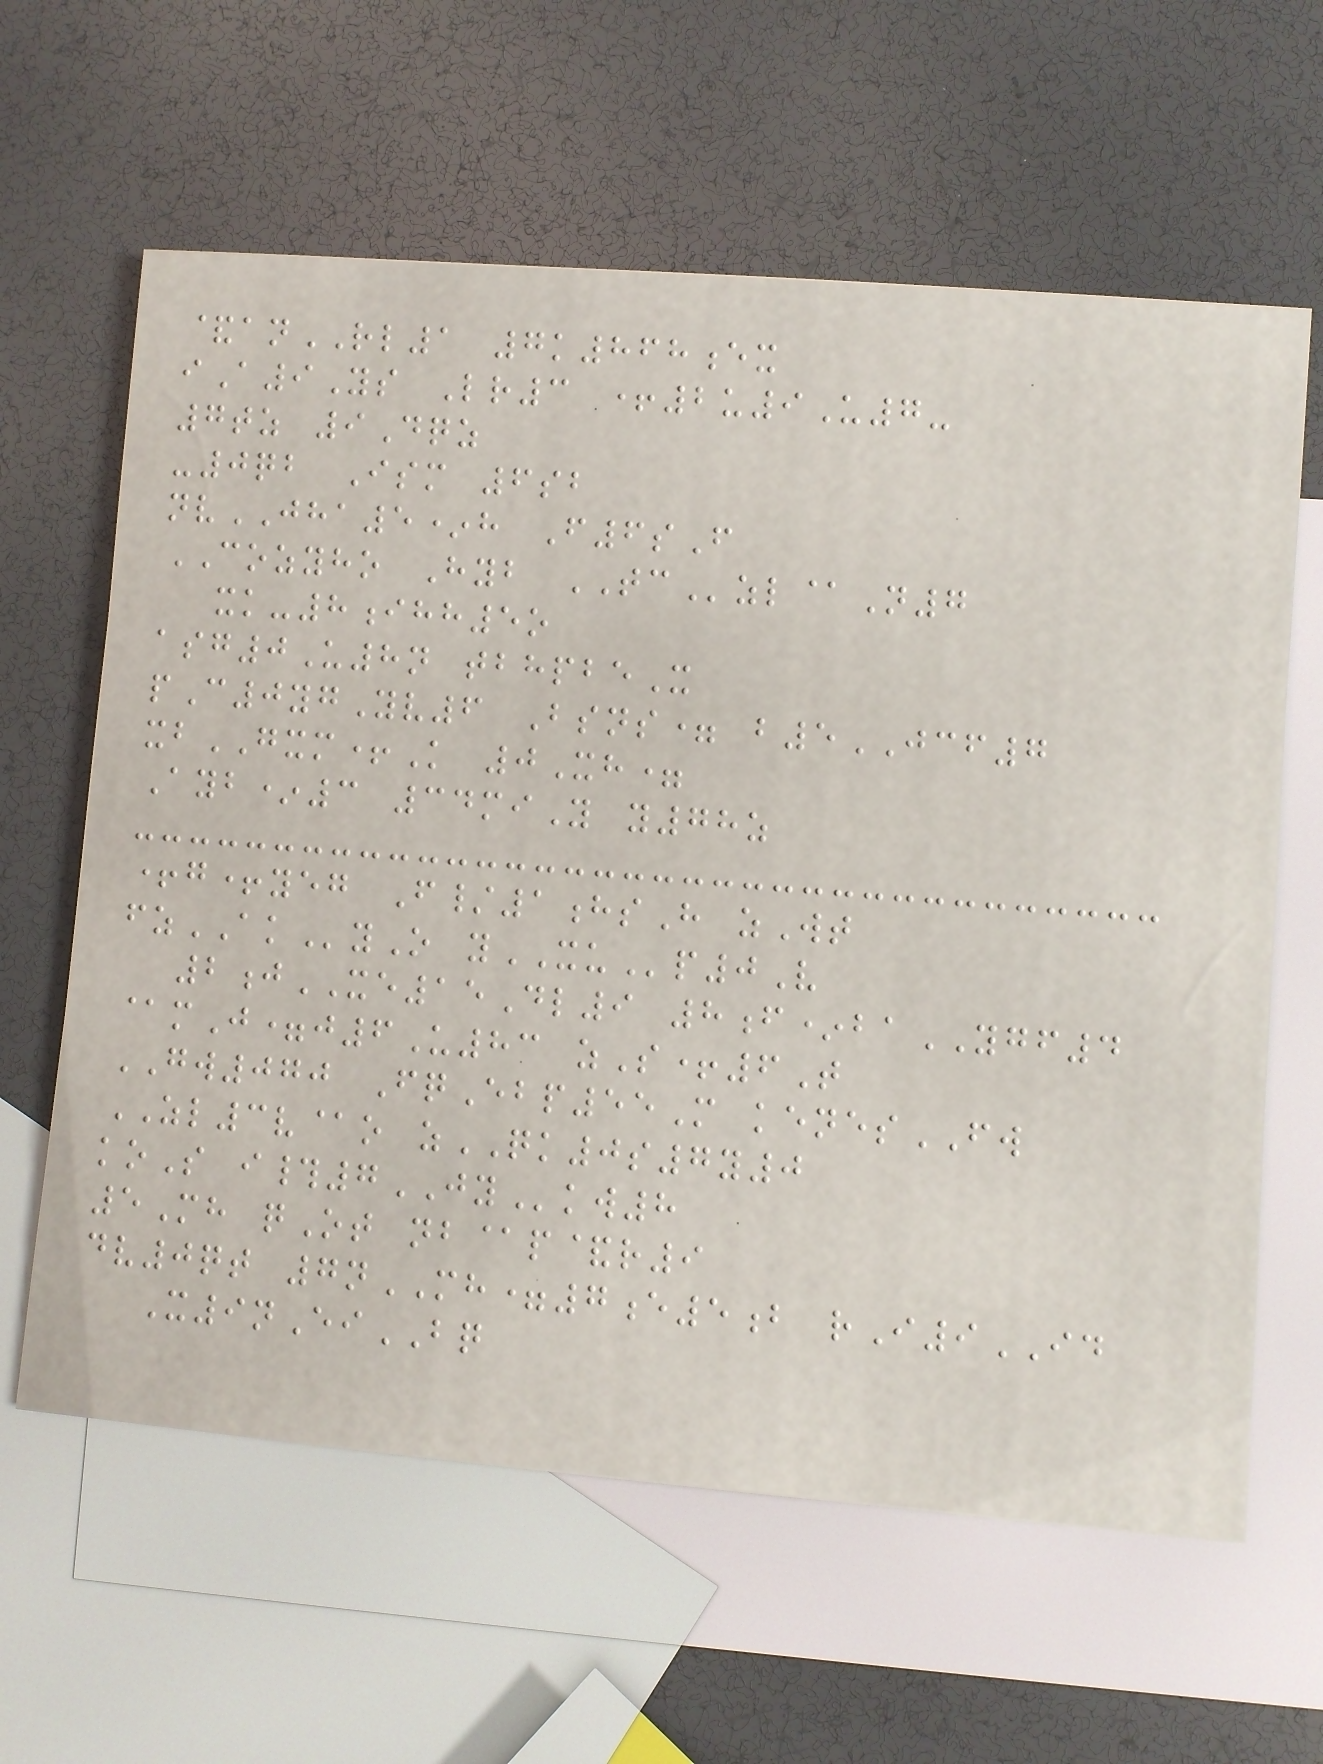&anRL1 7k868ex
iA9Ys Lr3 +2u9U7-
7tz 9Dqz
-0qb Ism 6sb
nvJHA5*h F6sF
COZYHO Hyb TCzl@N7
xk-8ihh5o
asg0U8n tbhpbeX
pC0ygYv6 Bsns= b5JCF7
xbGXM+K 0Xh=
Ayb*3 34miY y78z
+g+yeg F/1hsH zWt
fzAKyO yXUp0V
2jXE15Dl9 8f*baYGF4
@mJ=j6U83 zS+6T
GW070 FqEbp55M kenesFW
ZL3v@o zQK0s7y0
koS i#7JYkw8
5Mh qOt nb@p&r9
dv0qt 7nMH=7e5b rI9ID
X9nEiBQ
